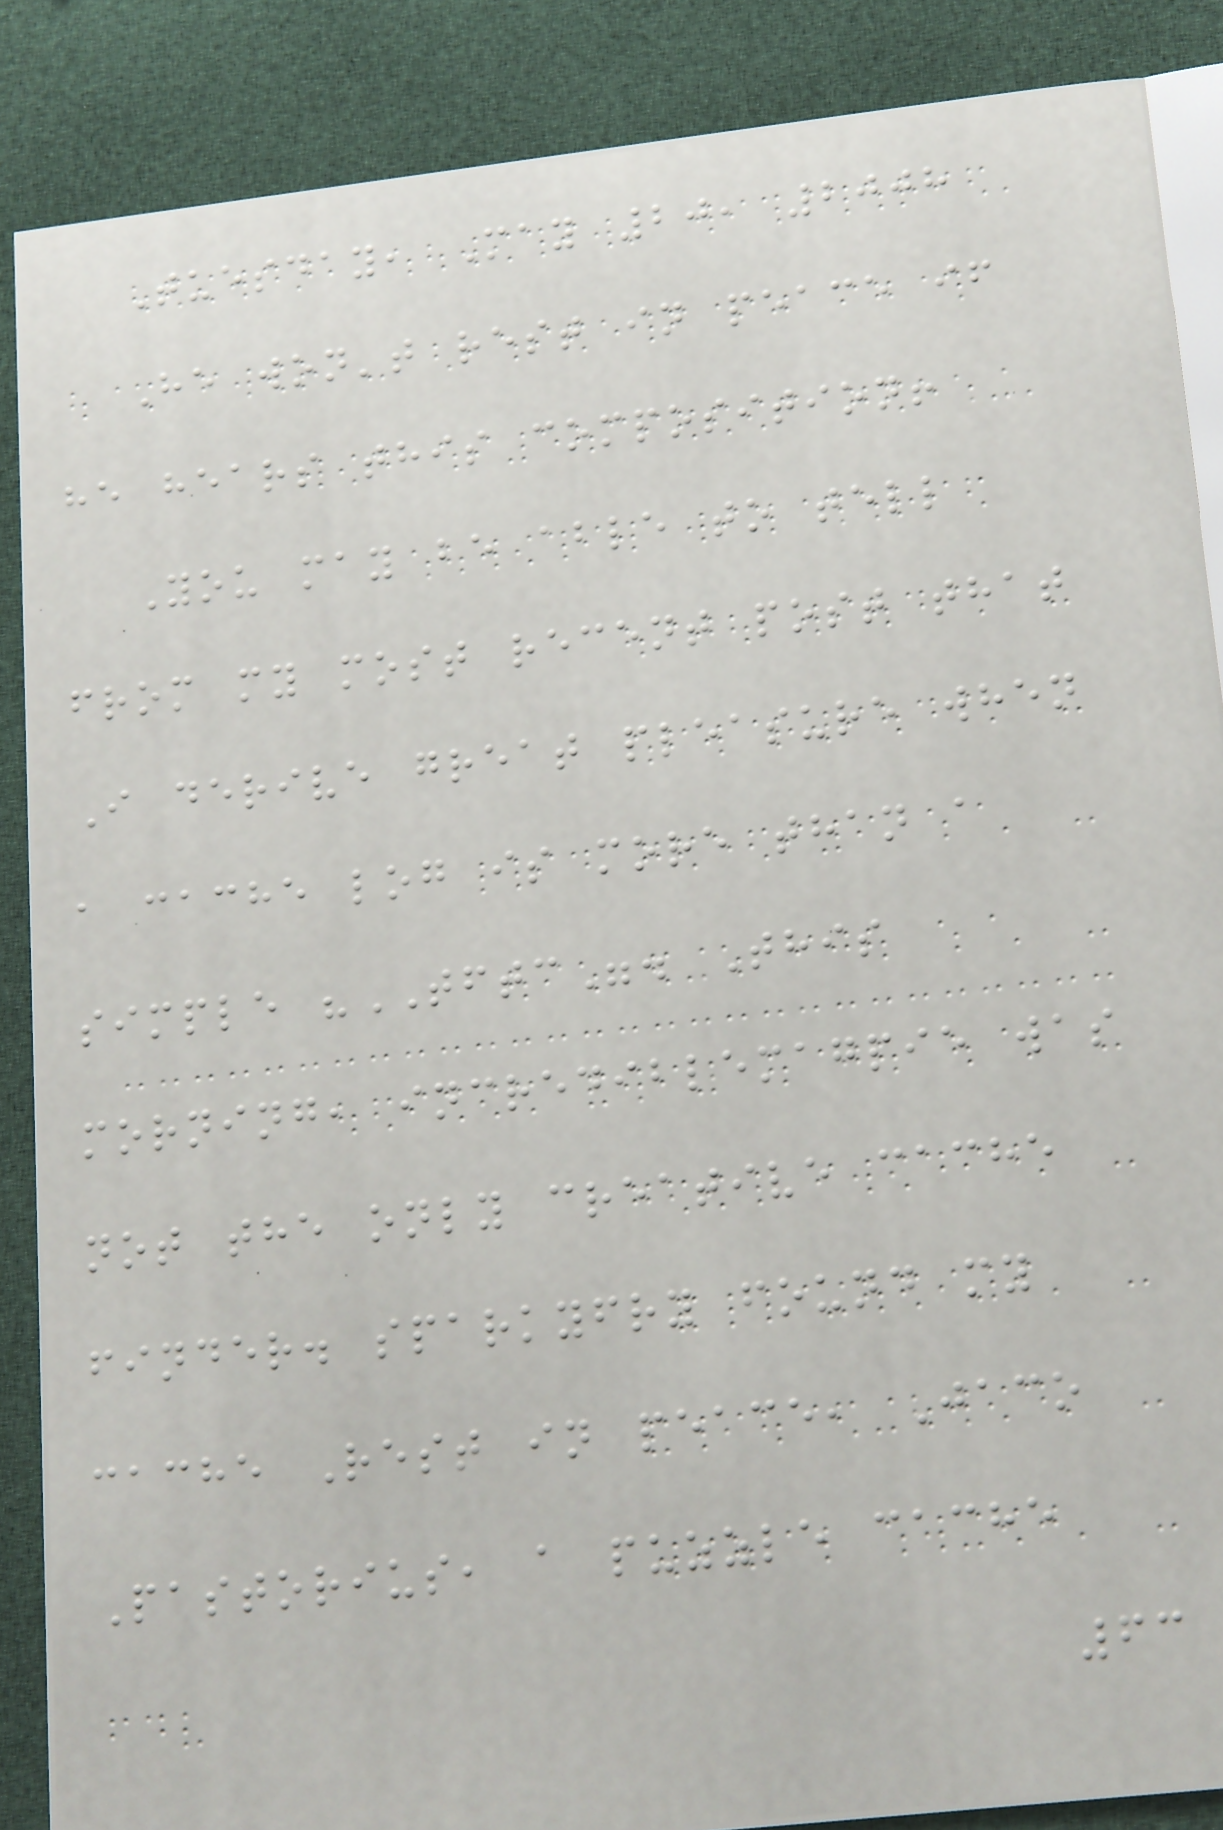Tuesday, May 20, 2008
He won't rest in peace if
he hears this composition!
You may be able to tell
from my most recent post that
I derive great pleasure when
a cache log is more than a
simple "TFTC". This
morning, incrediblemagpie was
not the only creative cache
finder. sparkyfry found my
cache Rest in peace, Jaco
Pastorius, a puzzle cache
63
